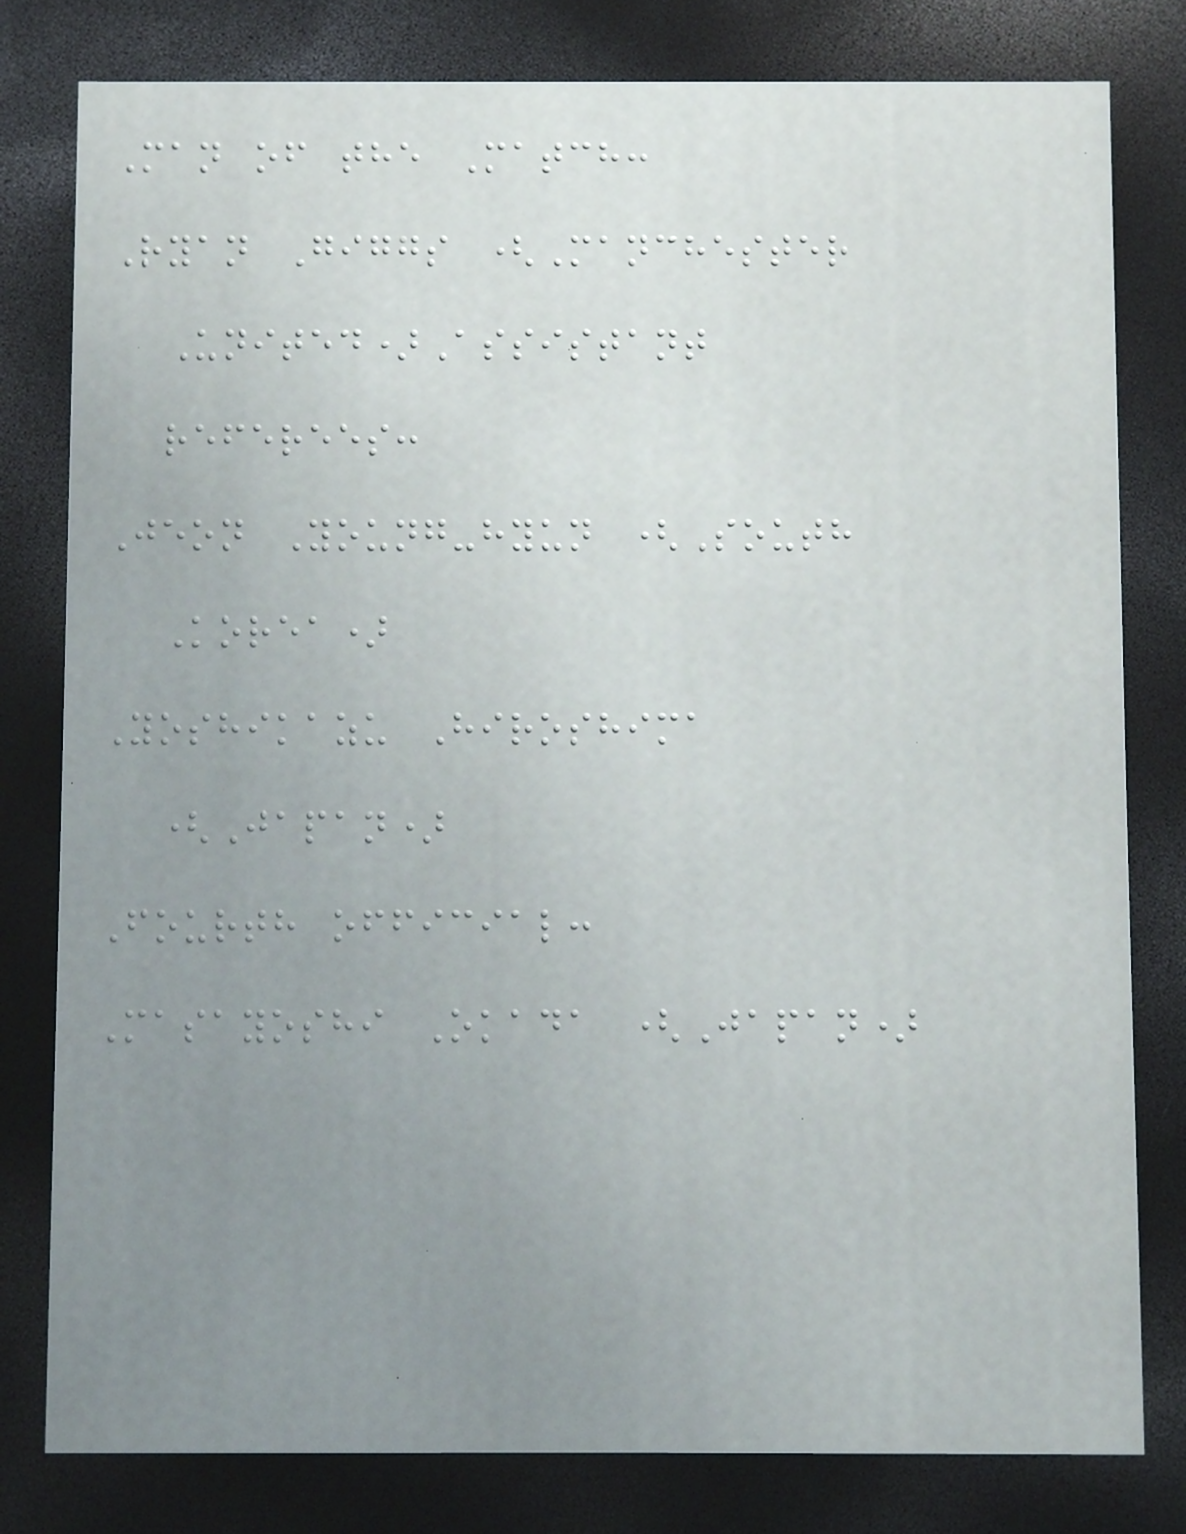Man of the Match:
Ryan Giggs (Manchester
United)Assistant
referees:
Jeon Young-hyun (South
Korea)
Yoshikazu Hiroshima
(Japan)
Fourth official:
Masayoshi Okada (Japan)
